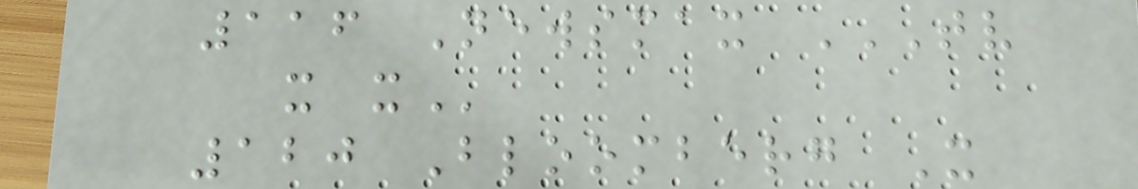116 Newsmax TV
X X
120 Bloomberg X
